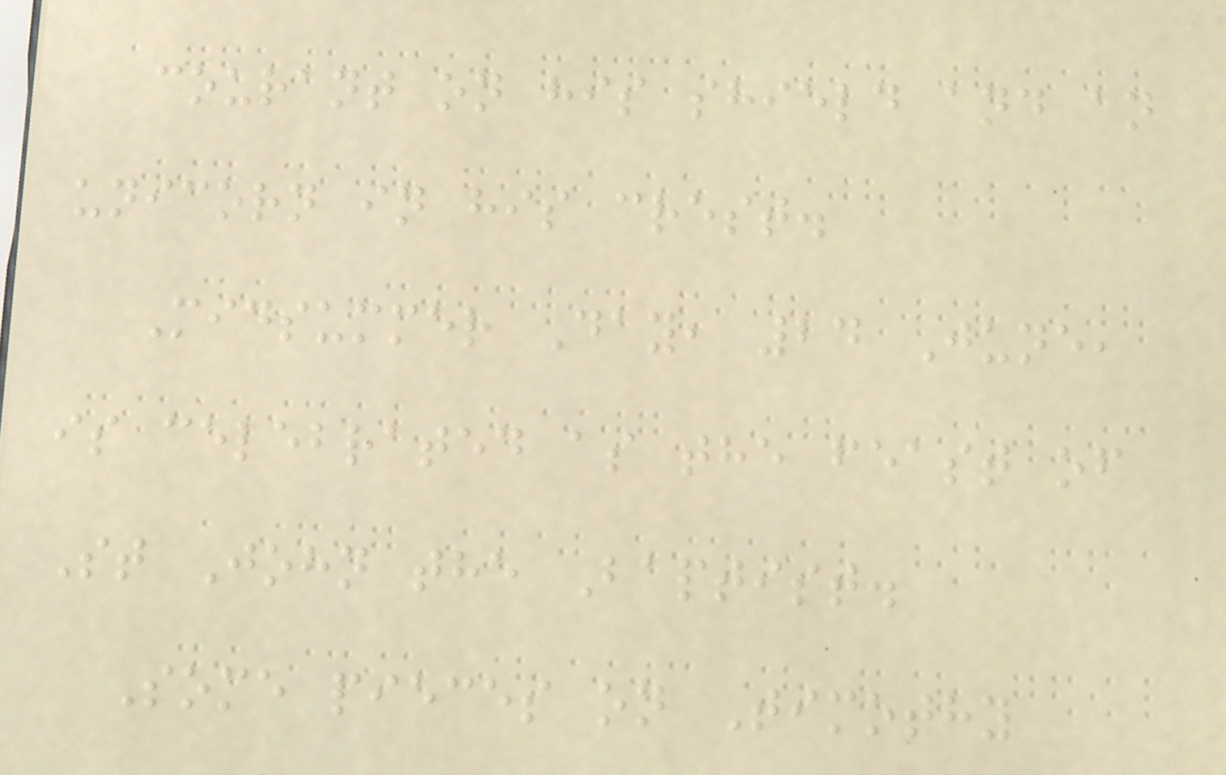courant on his shield and an
unicorn in his crest.
Midsummer Day, 24 June,
is celebrated as the feast of
St John the Baptist.
Some pieces on Timothy
